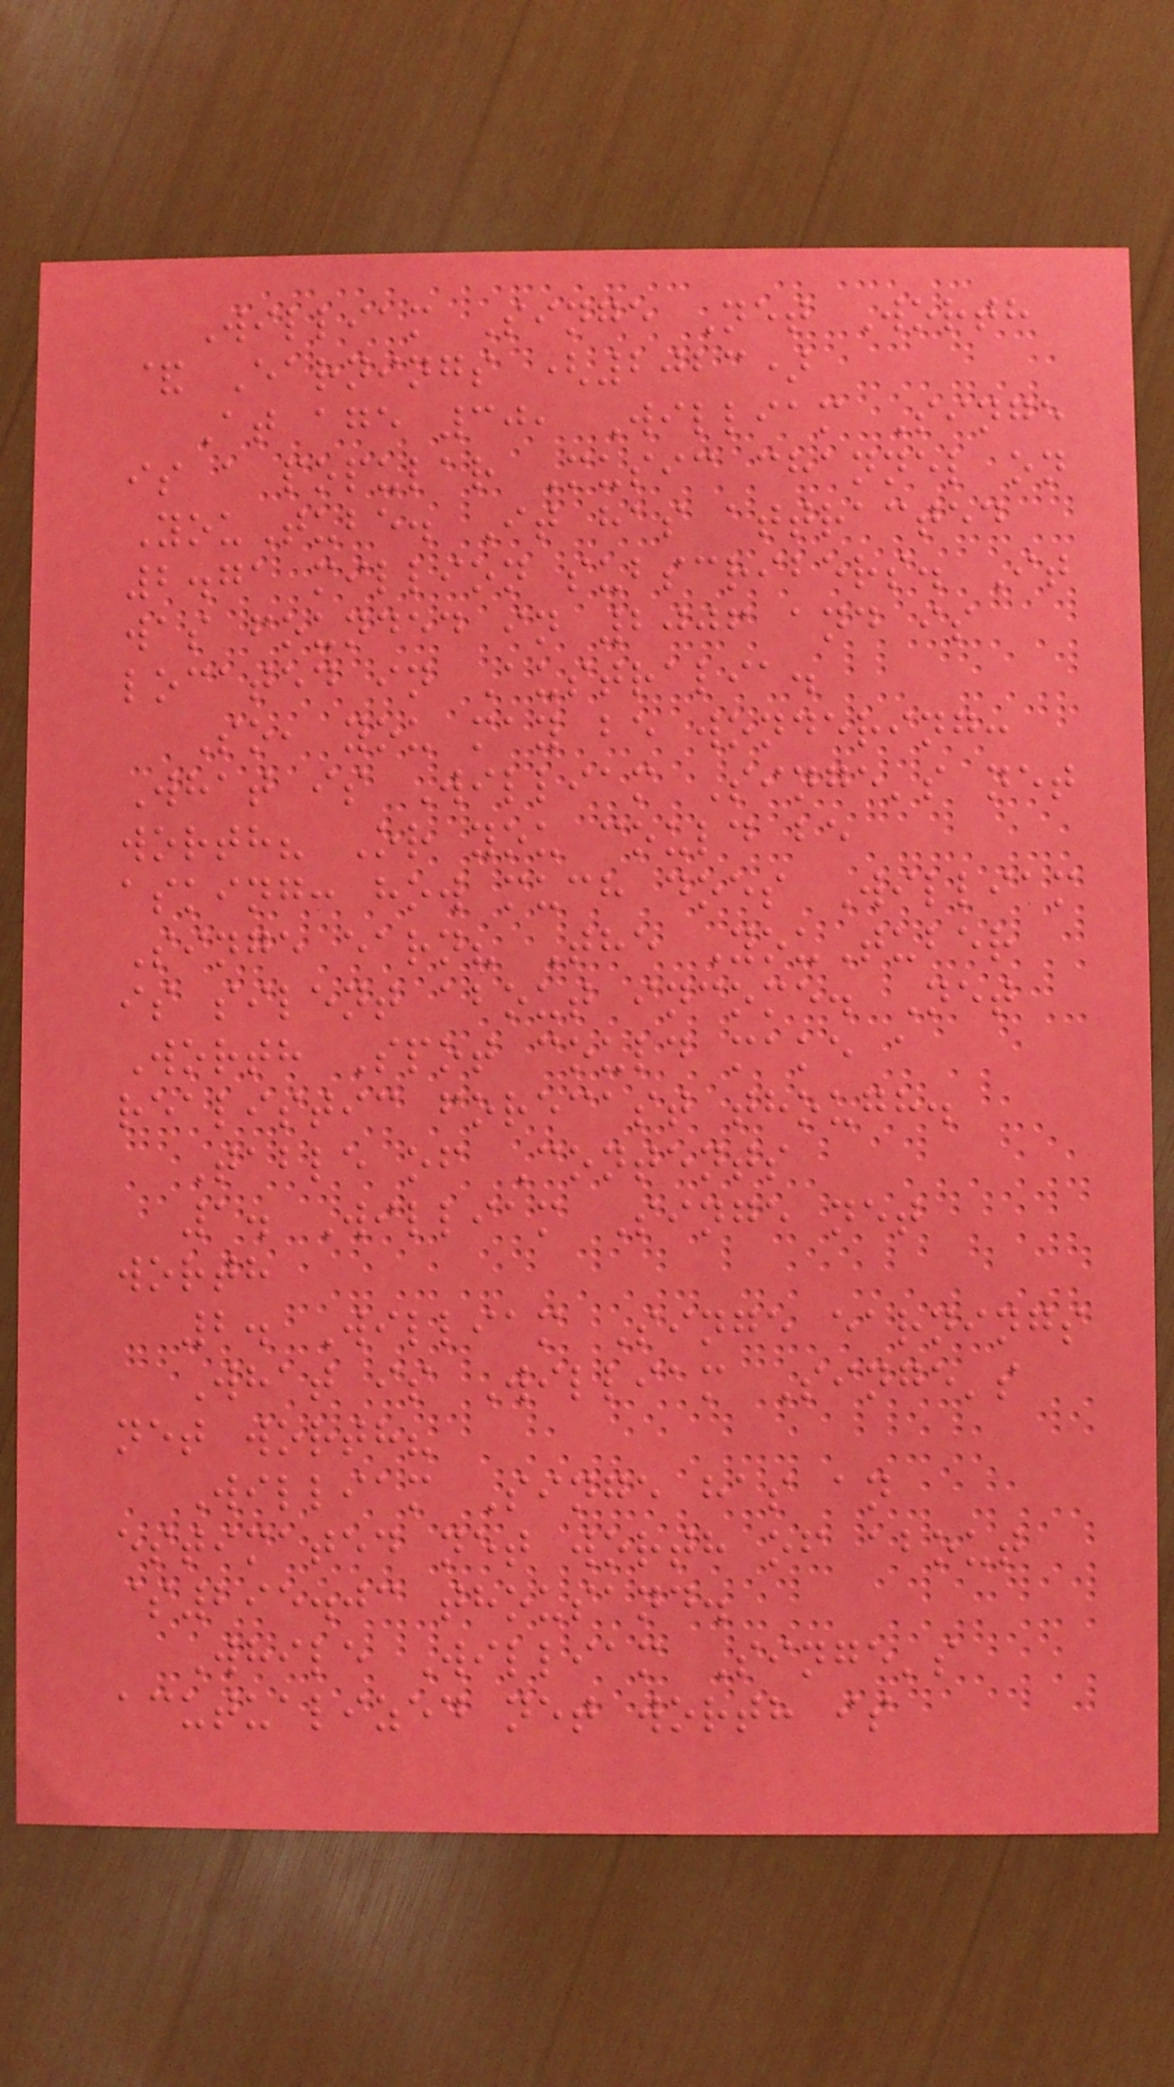William Singe Net Worth
& Earnings (2023)
At age 30, William Singe
is a popular Music channel on
YouTube. It has attracted
2.71 million subscribers. It
was founded in 2006 and is
located in Australia.
So, you may be wondering:
What is William Singe's net
worth? Or you could be
asking: how much does William
Singe earn? The YouTuber
is silent about income. Net
Worth Spot could make a
realistic forecast though.
Table of Contents
1. William Singe net
worth
2. William Singe earnings
What is William Singe's
net worth?
William Singe has an
estimated net worth of about
$295.03 thousand.
While William Singe's
acutualized net worth is
